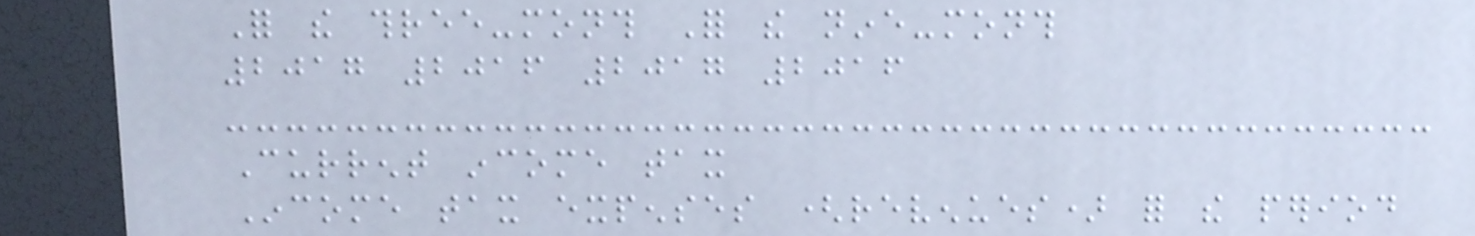For the three-month For the nine-month
2017 2016 2017 2016
Current income tax
Income tax expenses (revenues) for the period
